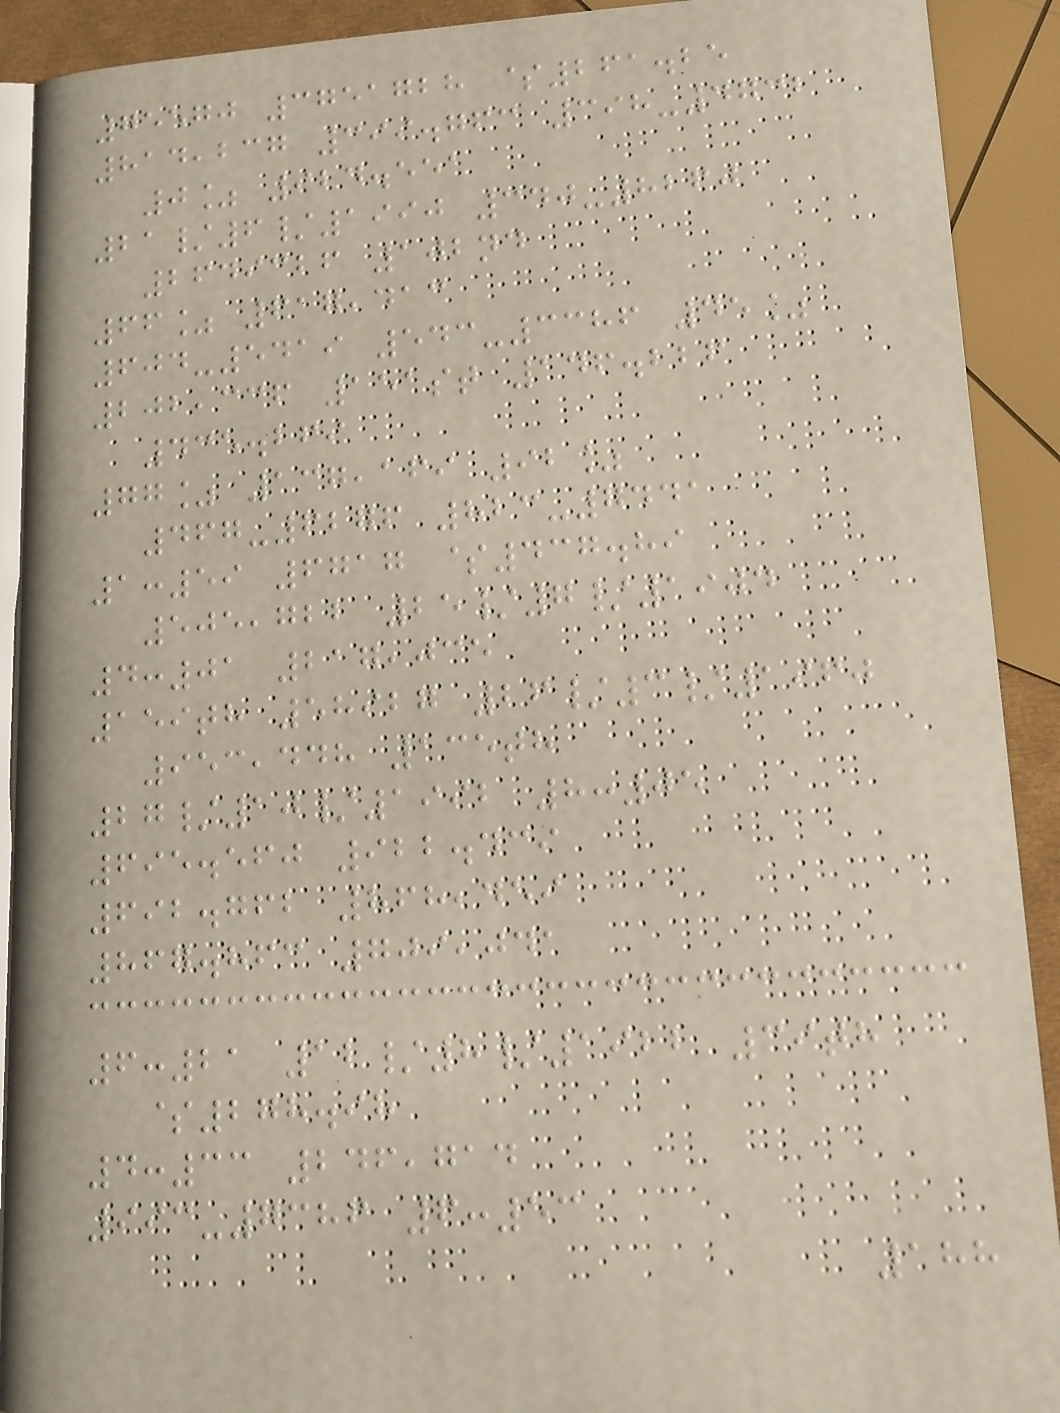75570 3751728 $261.25
814,237 399.763 398-4732
0% 924.551
21/6/1990 340-8260
2649326 102nd
66% 617,413
604-5419 543-3386 45%
202,336 151st 146.226
435.269
77% 137,169 92%
467-6276 823-7441
1:59 6717 $437.89
505,722 25/7/1904
4:01 217,035
159th 58927 26/3/1960
953,448 135th
27/10/1992 8:05
695.560 922.439
692.762 868,459
867.863 709,041
6:21 12/8/1922 39th
$278.98
4:33 246,714
993-7386 6:53
188
